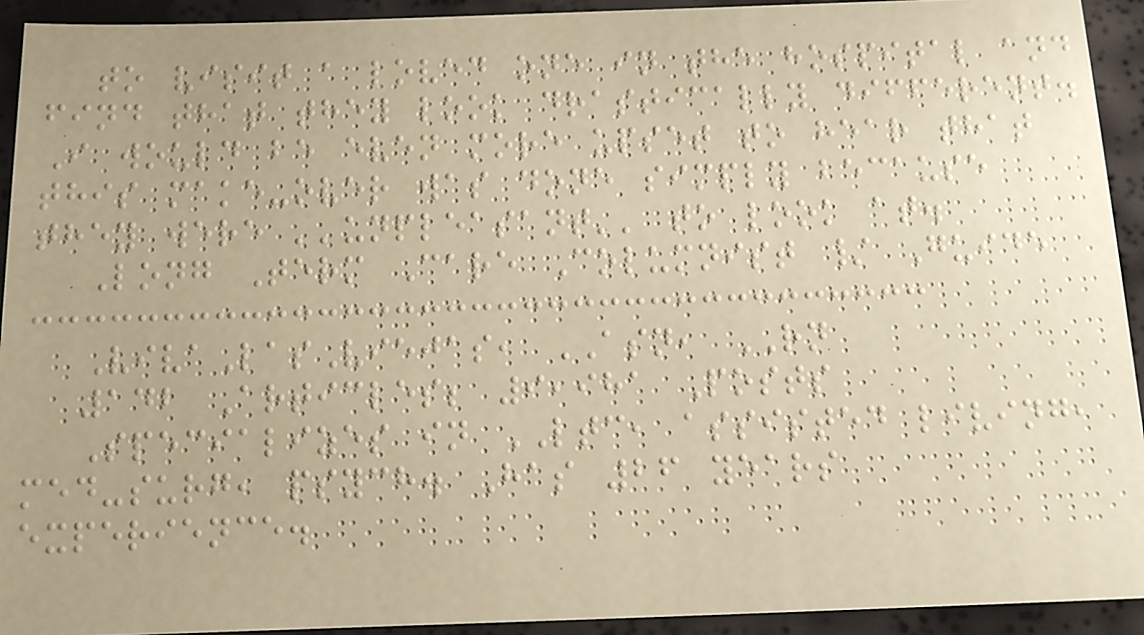to visit a loved one in the hospital and
find that they look drastically different.
I would be even more upset to hear that
this make-over was done simply because
they were ''unpleasant'' to look at.
Long Term Care Columnist / Guide
VivaLasViejas, ASN, RN
142 Articles; 9,981 Posts
Specializes in LTC, assisted living,
med-surg, psych. Has 26 years
experience.
